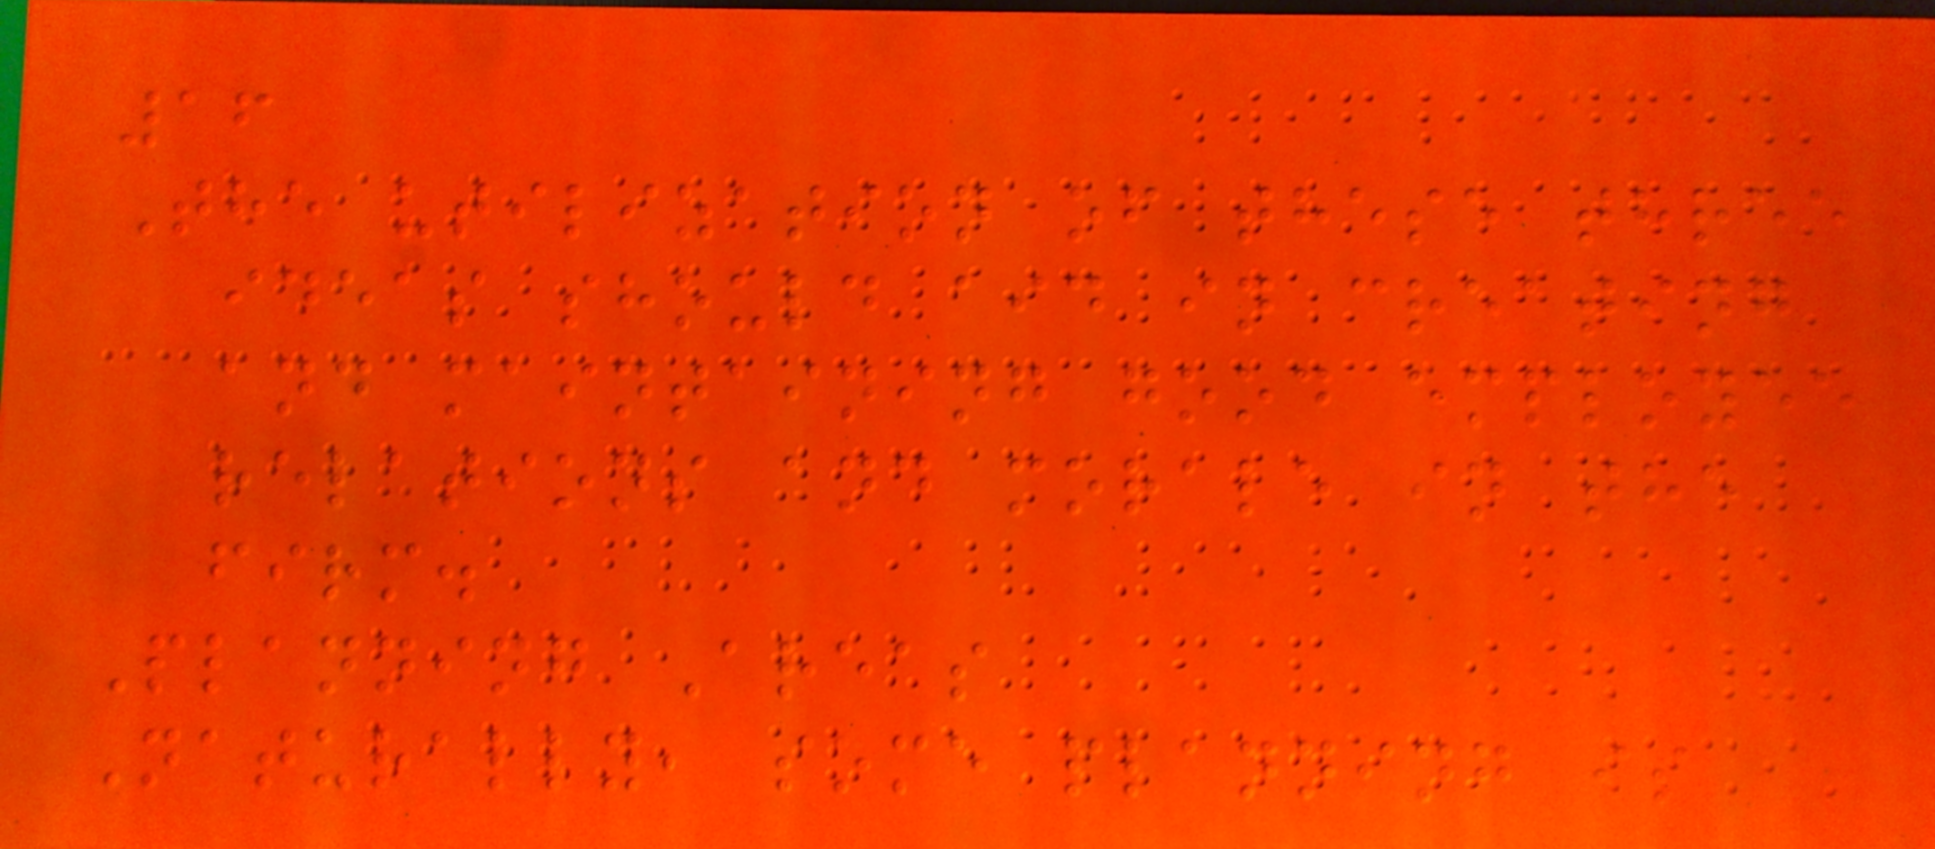16
The utilization of these three
ideas should aid in creating
and maintaining good employee
relations and morale in the
firm.
Planning Areas
Naturally, some planning is
